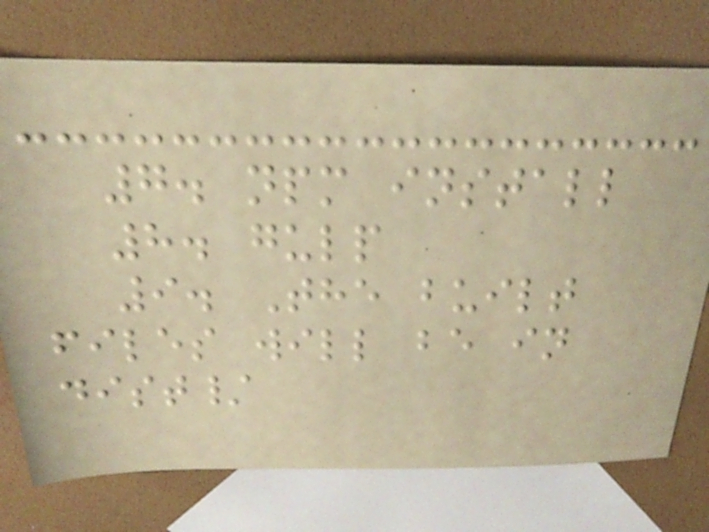7. npm install
8. gulp
9. The built
files will be in
dist/
